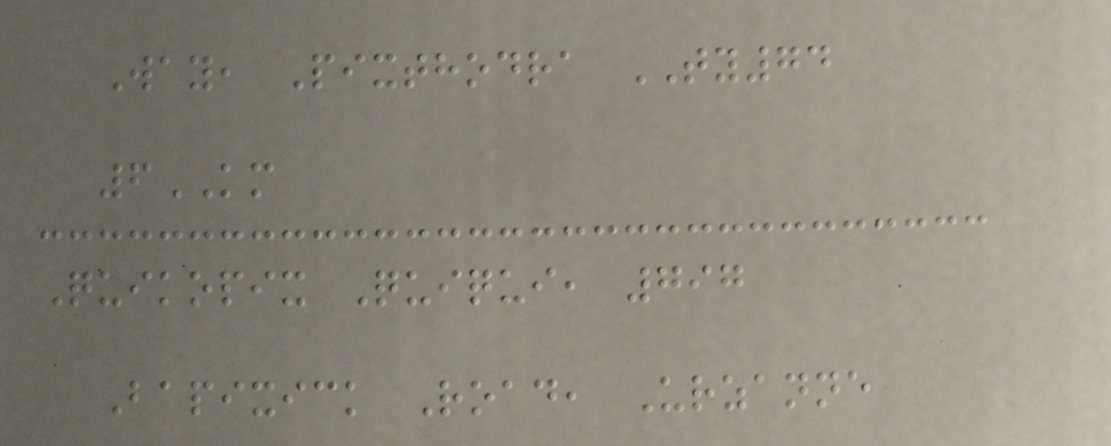Way, Pixthodra TY74
6KM
Quikopix Quiqui, 797
Bapixick Road, Urzanne
